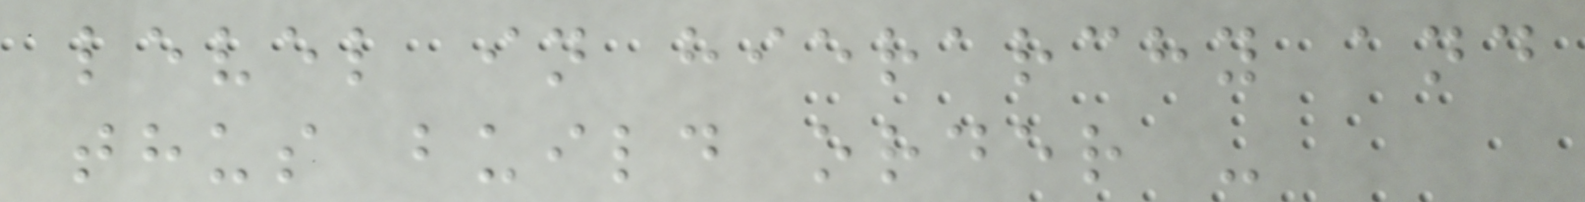level in hierarchy and
thus build order -
